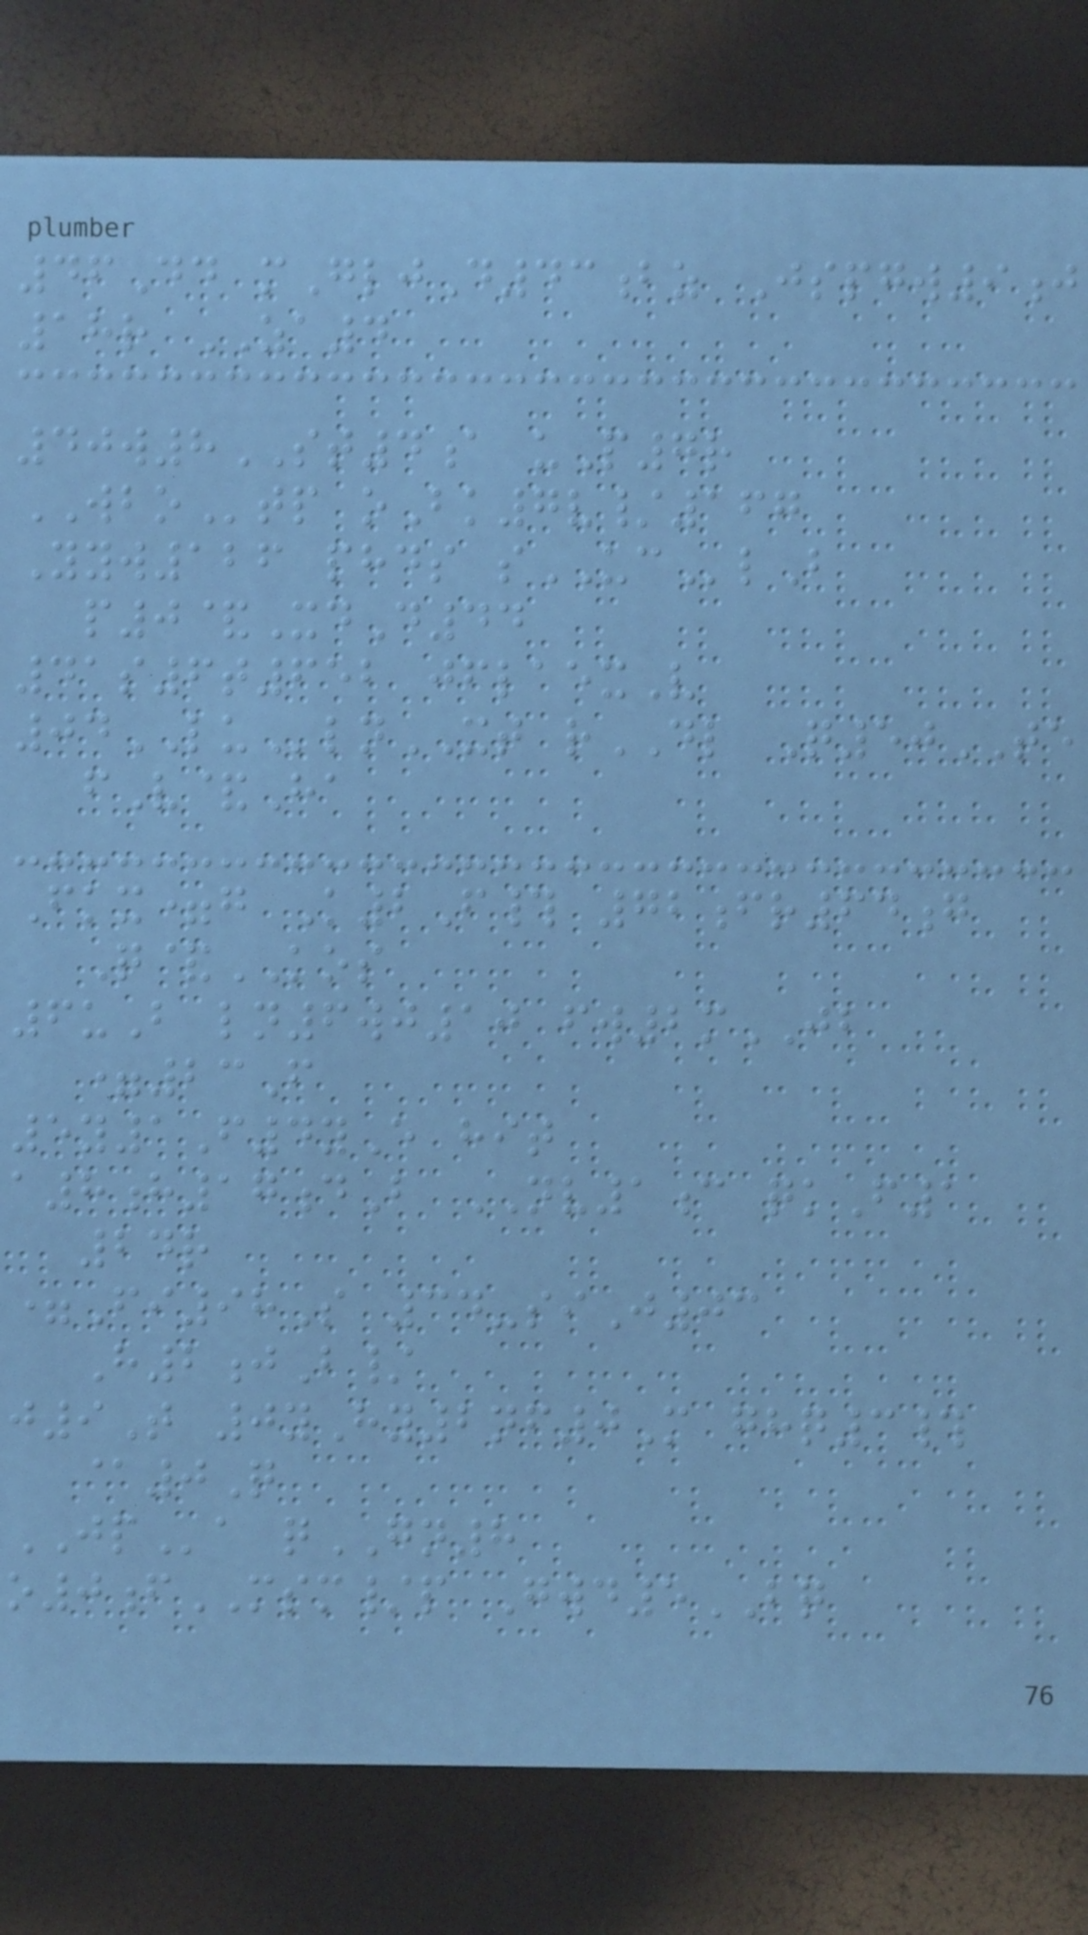46Dd mGljD43bz Jspgw9j
18r ZA4
40w8ST4a uP7r
WBOtp oBk7v/167
Yyw126 phds sUClB
p0&XdD44
41s6t652 jflaexV
04LUlnXT rDL Q50TE
fV&Ha
Fkx=g K2F# 72fr64g
Q&KOS
6uB ln6wj10 fw2mJB
=23F
5y1F4yE hit
a8h17dB NV1c qkF1
24r
=Fi98S 34-siJ03
H2jB/
j9T 0yHy2nf0M ghq3#
@0Q
JPa qGN8
o0fMSM/p Gwd5BQ
